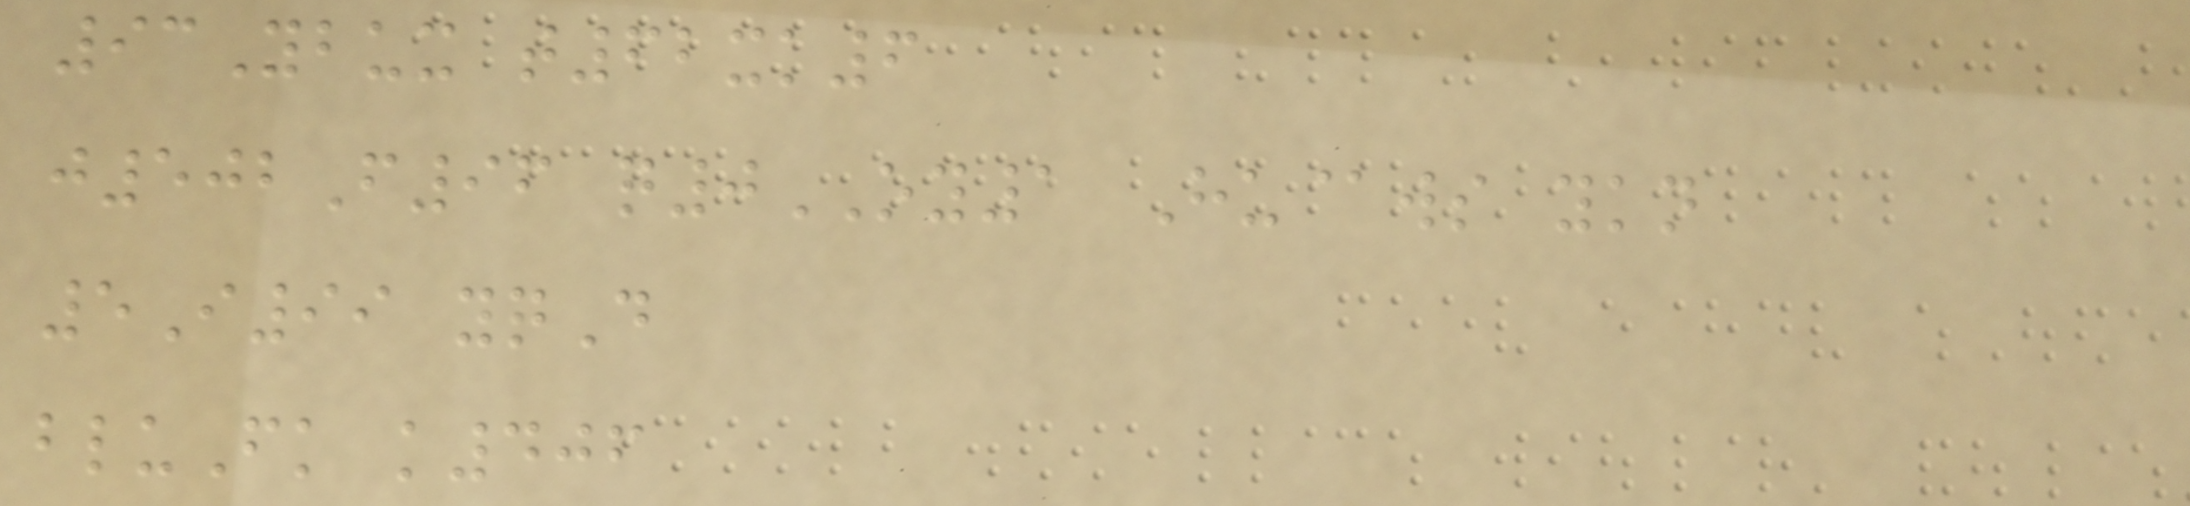93Ybux t62xk6
j502F96 q0OY1 Hu@ws ykn
5I99 yqD
bluFk k406
